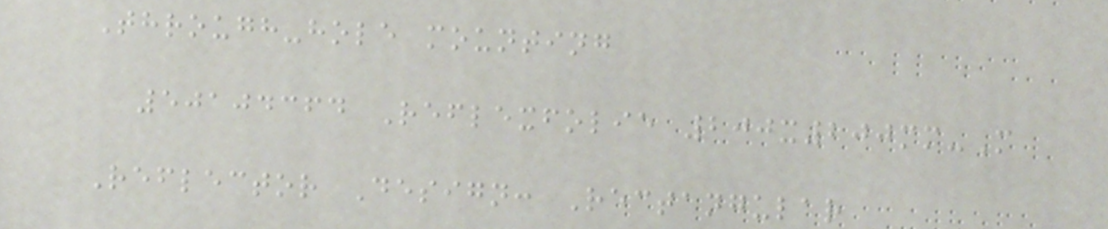Through-hole mounting
50104364 Reflexfolie 200x200mm-M
Reflector Design: Rectangular
